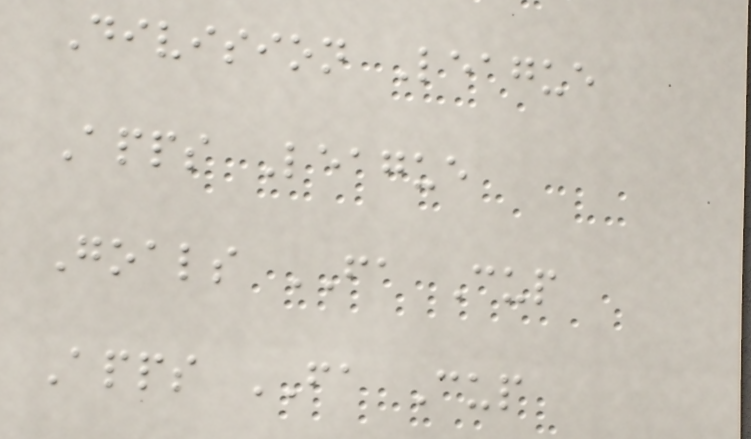Division League
Apps League
Goals FA Cup
Apps FA Cup
